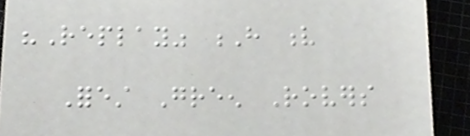"Replay" H v
Forest Green Rovers
